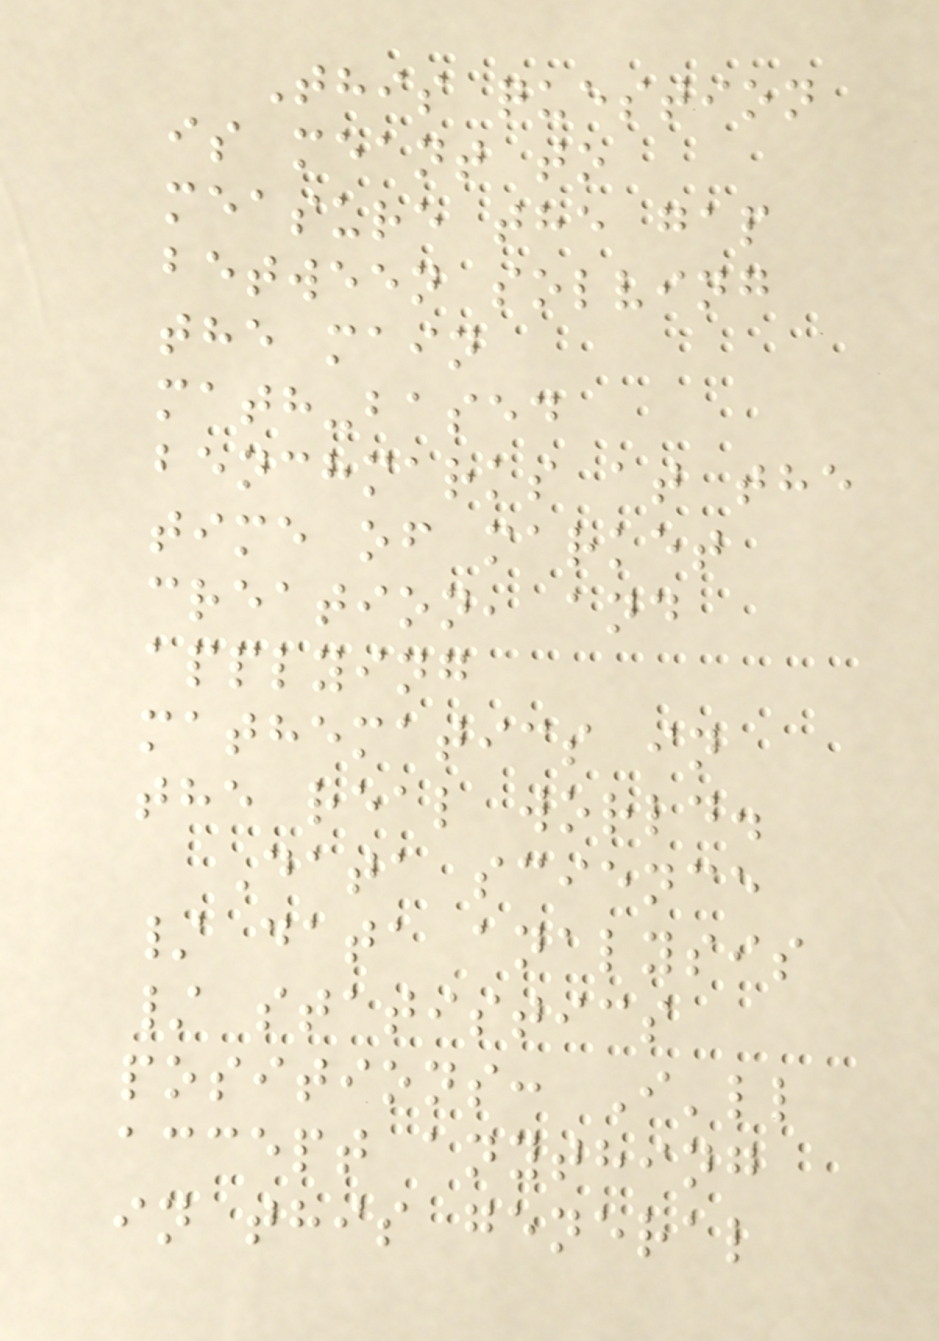This question
is meant to
measure the gap
between solving
the main
math-based
benchmarks at the
time of market
creation, and
applying
mathematics in
the real world.
Data science
/ data analysis
/ statistics
positions: I'll
accept anything
in this general
